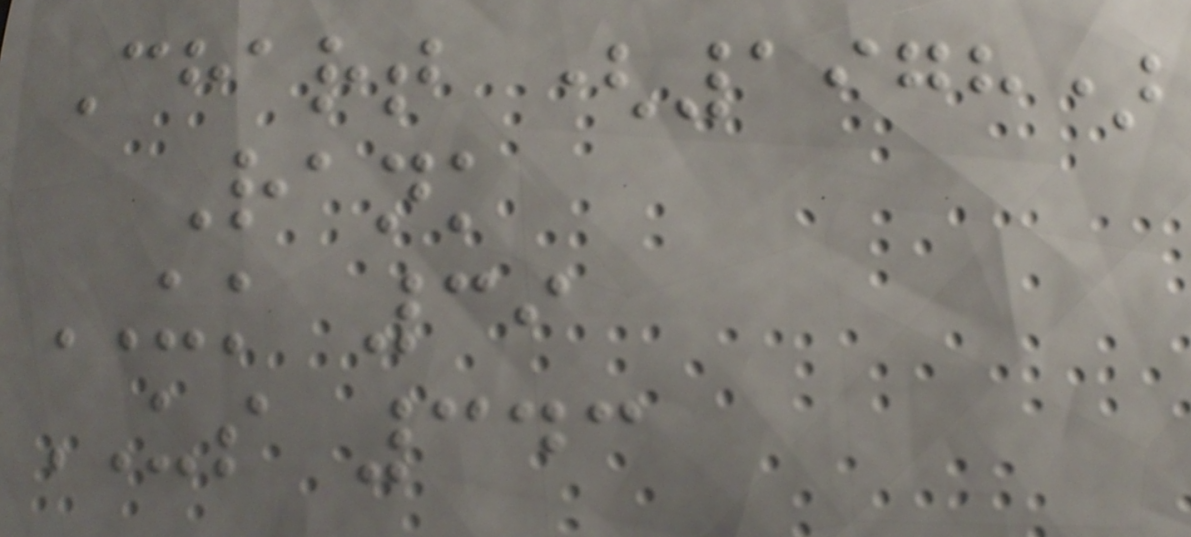Chart (1978)
Rank
UK 39
US 343
